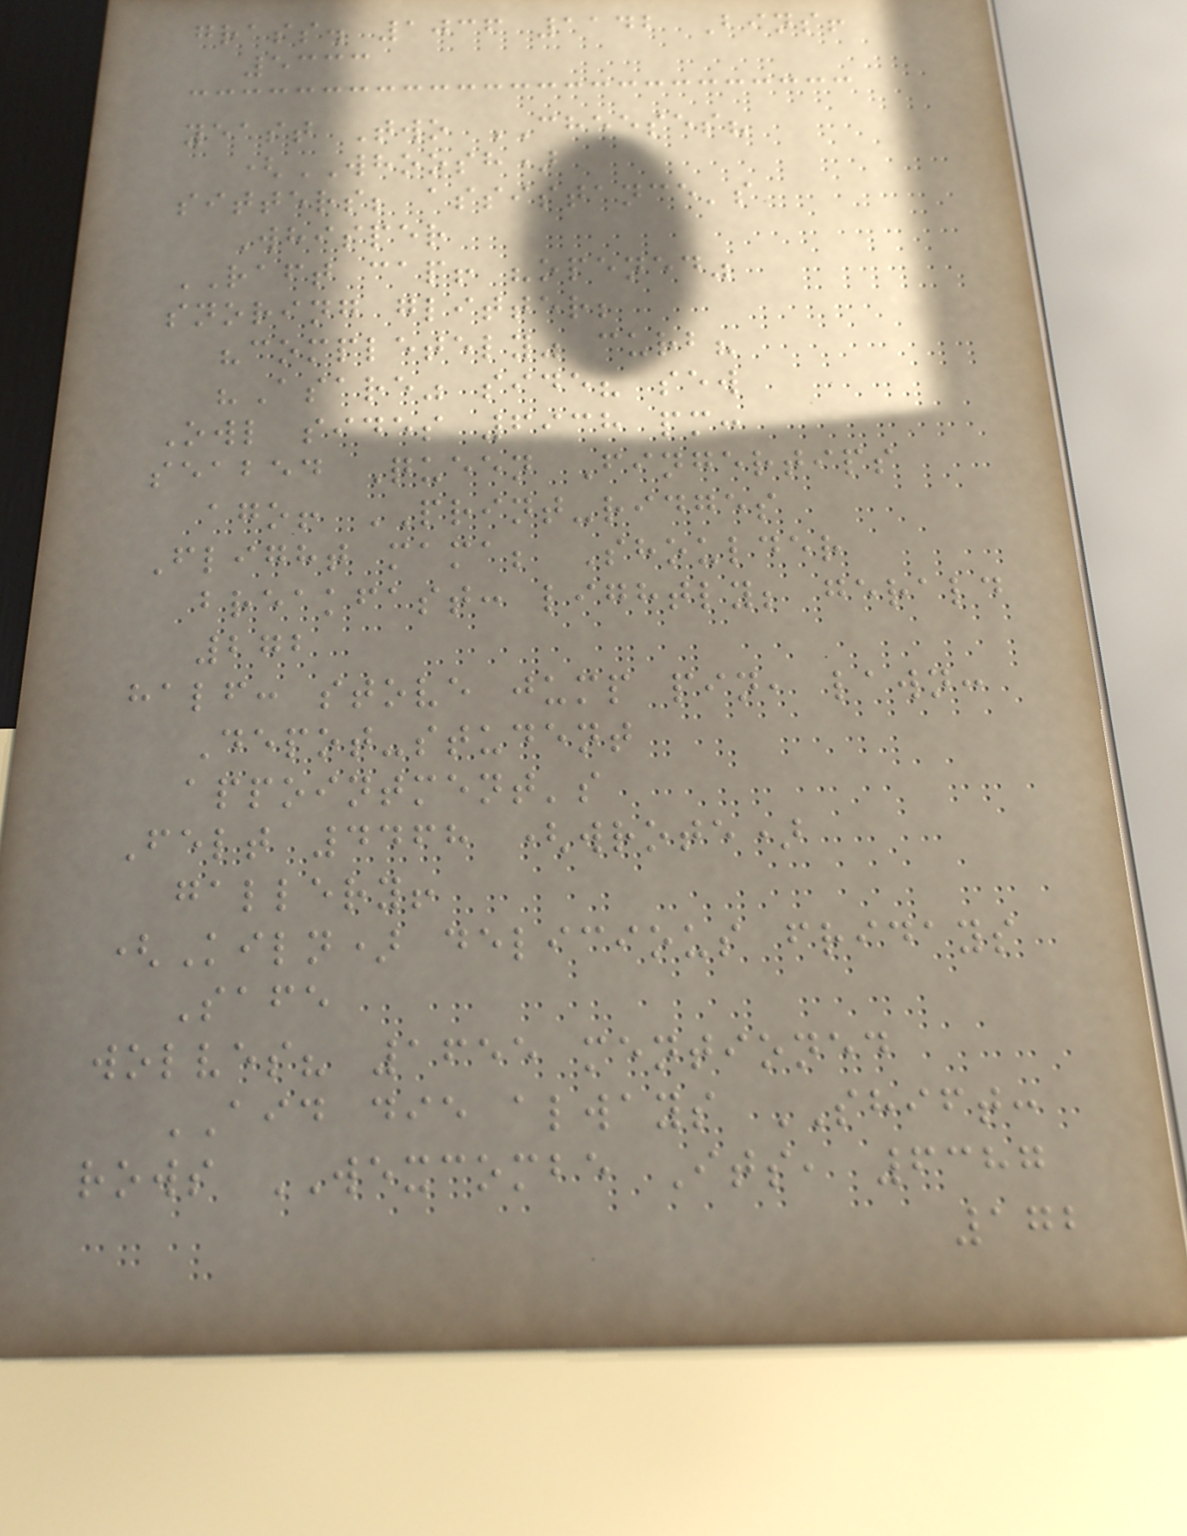grass. 1036 1142 Bins!
5333
yeast Two CHEESES?
(WHOOSH)
sitters; assistance's
Whisper
RAFT cap! "opened"
snoring glitter;
"completely" curb?
"Asare" side? sew
Owl sides 6938 pm:
seabed Queen Fingertips
ago! PRINT-ridges
Flight mama; Shoulder
breakfast: lightly; gerald
272
half: stove jump pin, lawn:
Depot-student
appointment's
Felt 4468 (wrote)
gallery!
(Kiln) delicious fridays
Safe
wolves? 1655 mentioned
AID die always SHIFT:
rows WEXCOMBE Its, 6387
172
